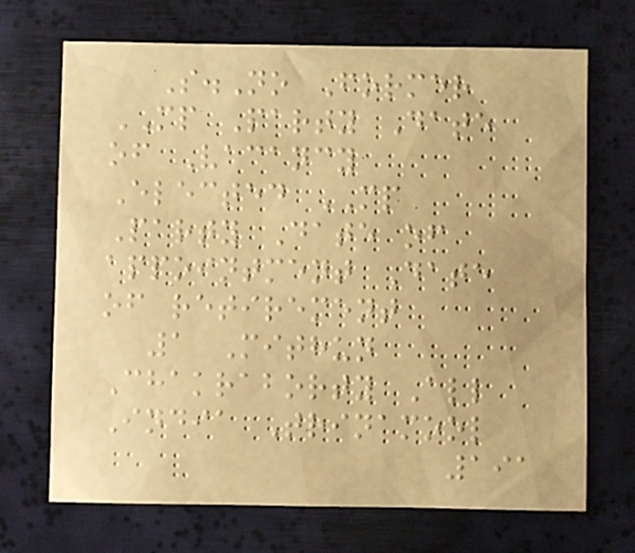S.No Former
MP Party Date
of Vacancy
Elected MP
Party Date of
appointment Date
of retirement
1 Mithun
Chakraborty All
India Trinamool
191
